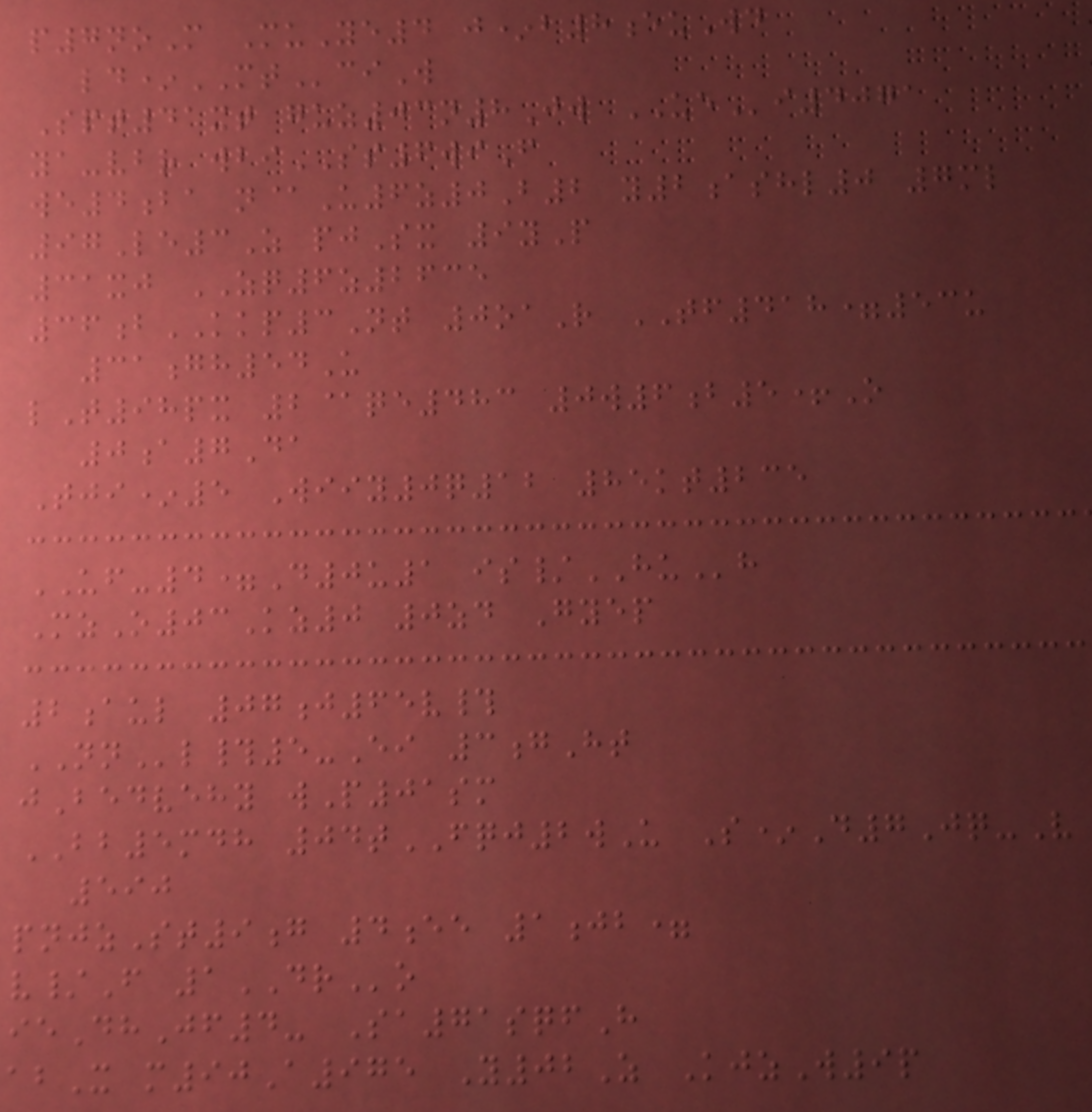p7noM MuYe4 j*b8euWd
ld*MTciW
Spt41xt guz03n8Jw UEi4071
ya-vbr wbiSS6wiF
we4ba n@U6z0B2 y2ashl0 7ml
97Le3Z pjSx 9yP
31xj ZQ6z2635
36bKKP3Nt 0oaR TF418=53u
31gh54U
lT98px 2@qe483 0w6b5+O
0a7Da
Tji*5 Wiiy0q12 85kt235
UF-4=D0u1 is/HUh
MzO03Kz0 0zd Gyep
2aul 07j65v#
NNl#5-Ei 3gHt
jBedvehy wP01sm
BB5mdh 04tFQJ2wU S*D7Jq-V
590
pnjzSt9g 4ee 1jb=
v/F 1DRo
ieDhJf4- Sa71sqfH
abX m90A975 Y02Z KjzW9p
